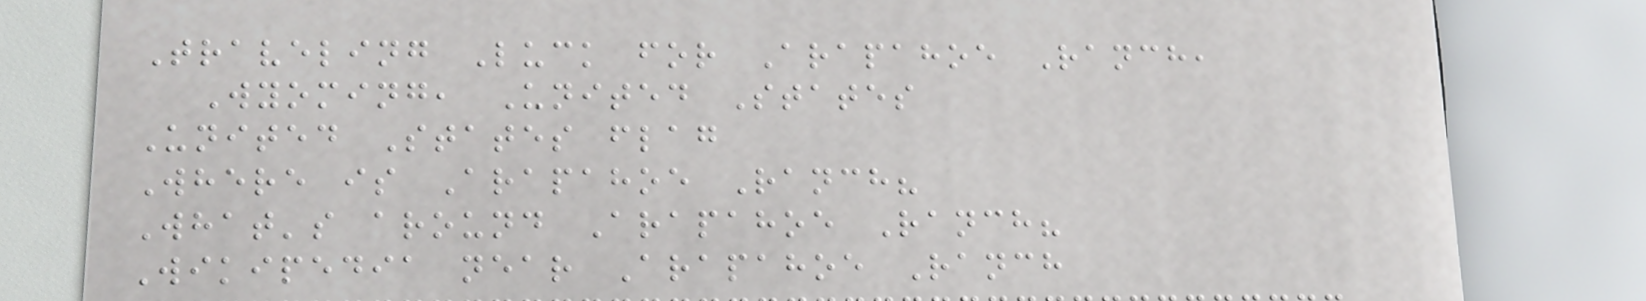Traveling Luck for Arapahoe Ranch,
Wyoming, United States
United States flag
Where is Arapahoe Ranch?
What's around Arapahoe Ranch?
Wikipedia near Arapahoe Ranch
